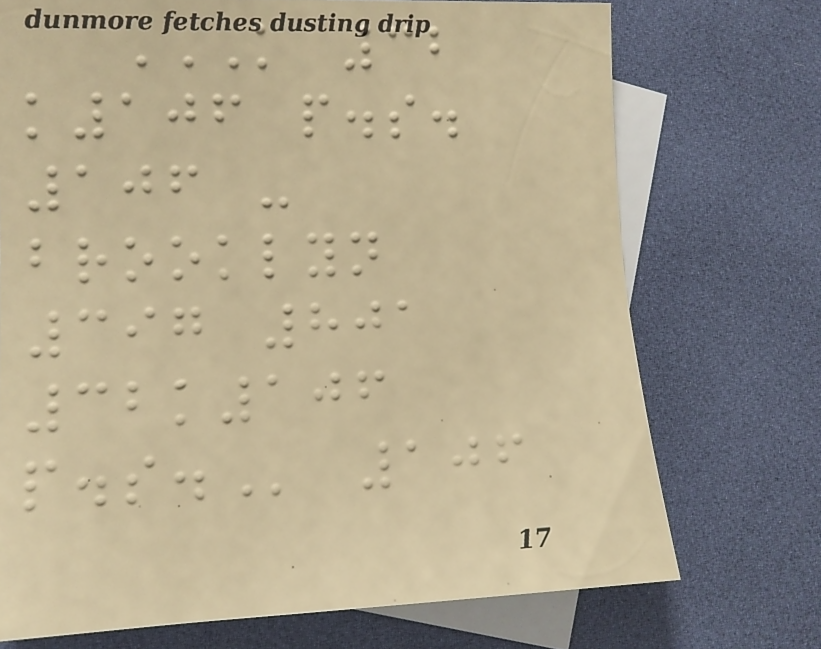K 32
K106 P.S.
106 -
BROOKLYN
397 801
32K106
P.S. 106
